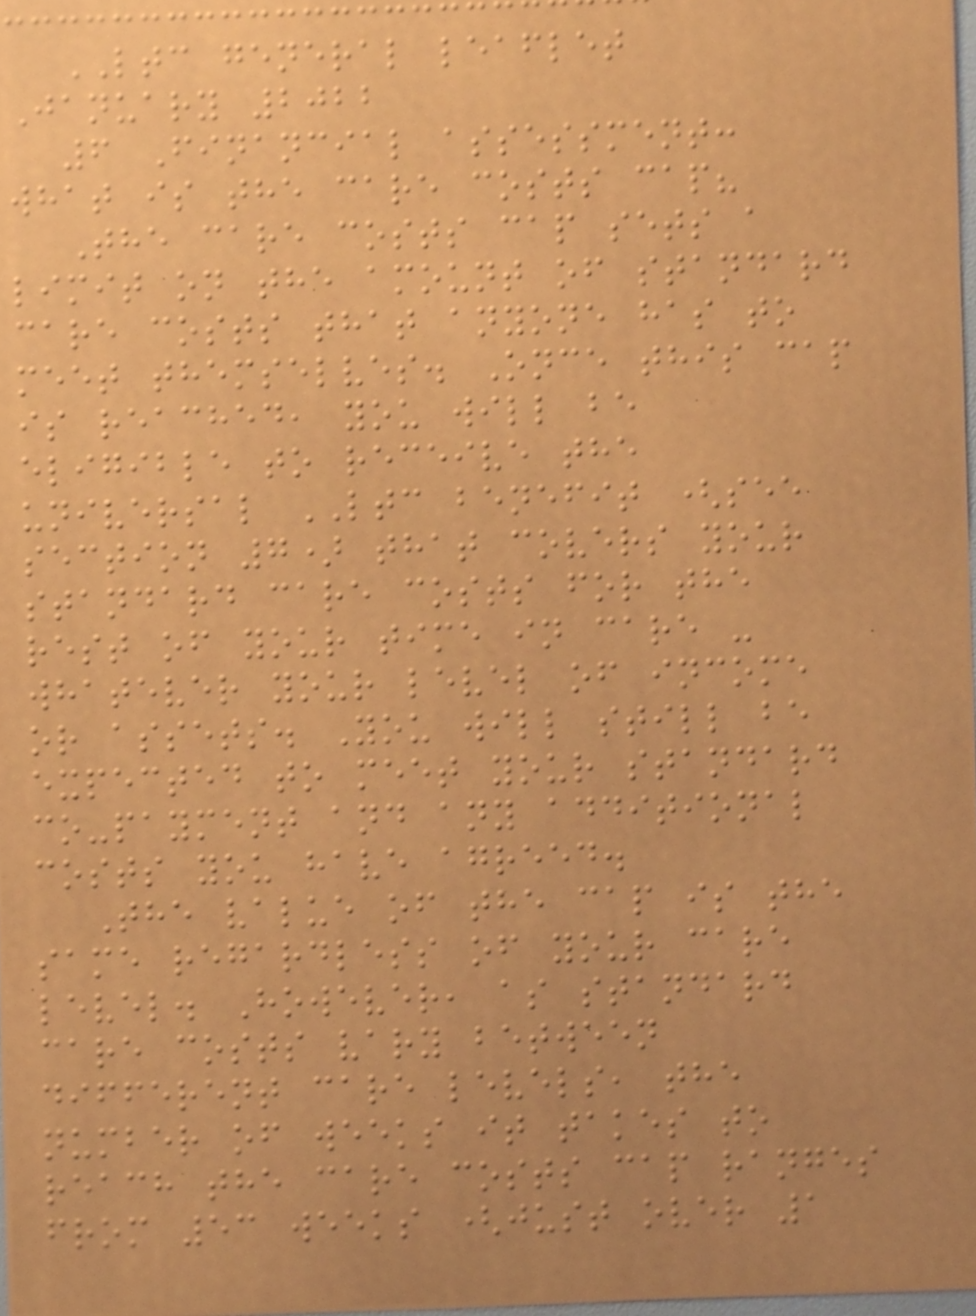LTC general leaflet
January 2022
6 Financial assessment:
what is the care costs cap?
The care costs cap sets a
limit on the amount of standard
care costs that anyone has to
meet themselves. Once this cap
is reached, you will be
eligible to receive the
universal LTC benefit (see
section 7) that covers your
standard care costs for the
rest of your time in care -
whatever your level of income
or assets. You will still be
expected to meet your standard
co-payment and any additional
costs you have agreed.
The value of the cap is the
same regardless of your care
level. However, as standard
care costs vary between
different care levels, the
number of weeks it takes to
reach the care costs cap ranges
from 53 weeks (just over 1
